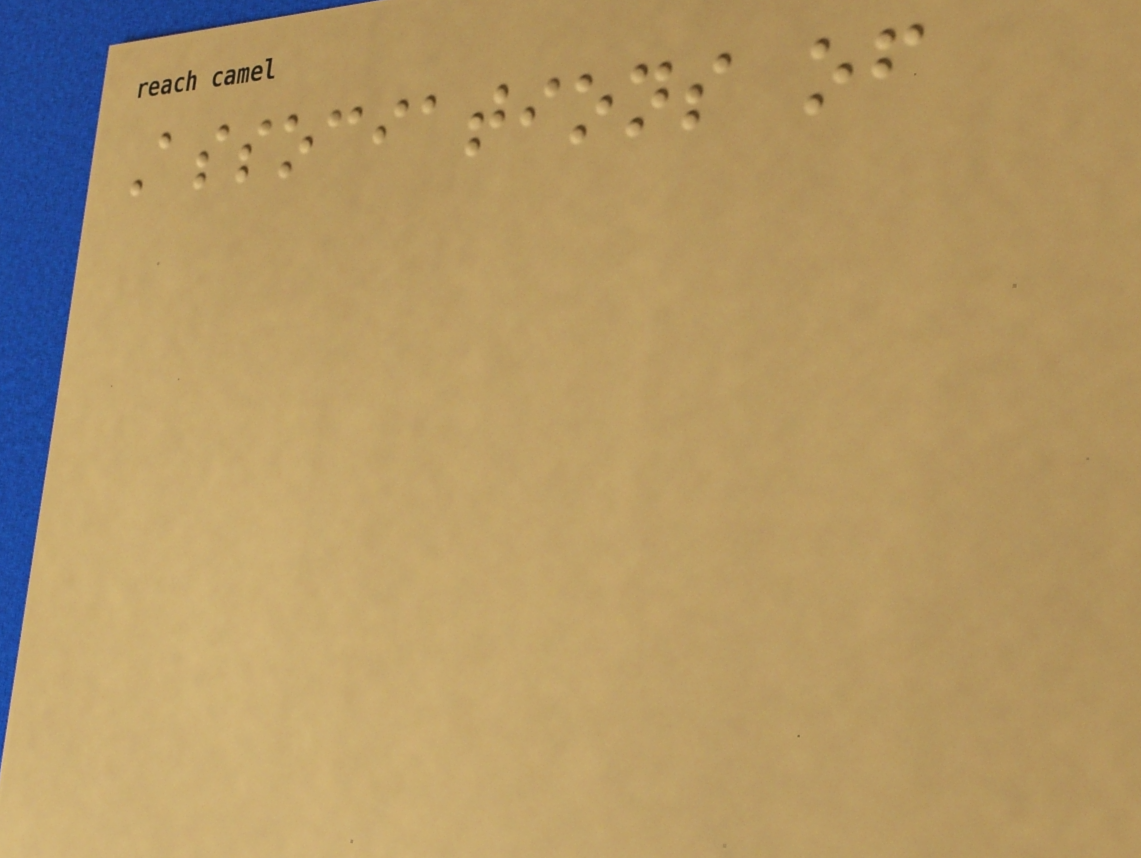Associations of
